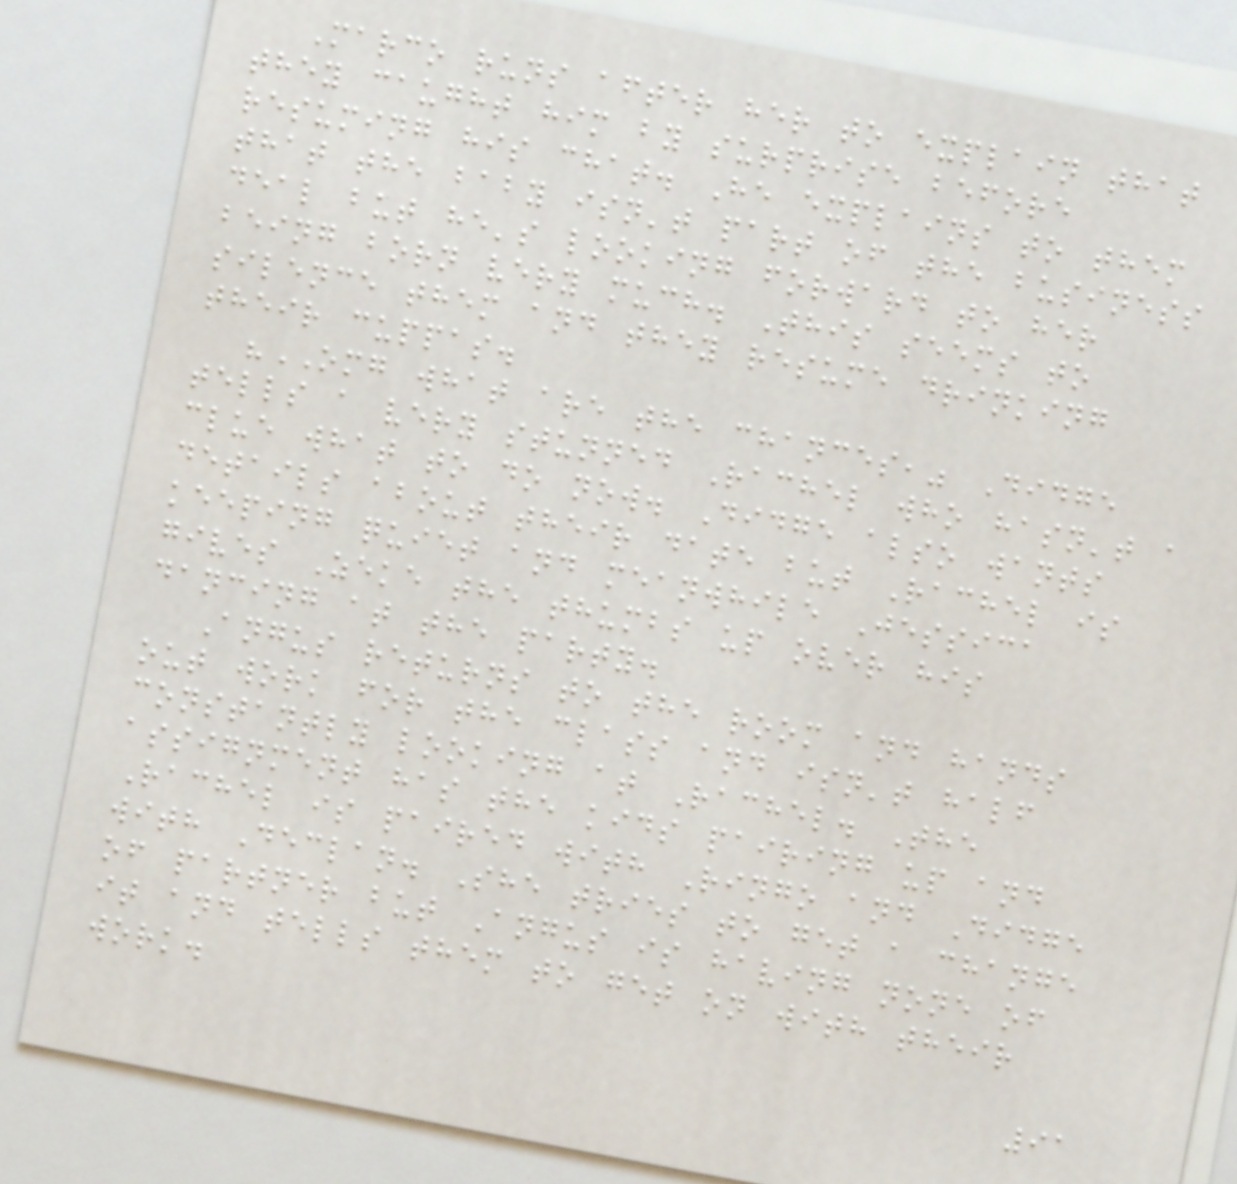Marco runs after her to explain that
they caught him by surprise before
resuming his chat. He explains to them
that the baby isn't part of the business
deal but he's looking forward to her
being born very much. This seems to
silence them and they resume drinking
their cuppas.
"OMG what are the chances," Didge
tells a very stunned Rachel who hasn't a
clue what to do now. Didge also wants
details about their date but Rachel is
keeping quiet and meanwhile Jessica
gives Zeke the thumbs up over his
dancing at the party.
Angus returns to the room and hands
out work for the class and isn't half
constantly looking at Rachel. The
assignment has the kids pairing up and
Rachel is paired with Ringo and Didge
with Declan. She tries to get a change
of partner but Angus is having none of
it and tells them to get on with their
work.
91
